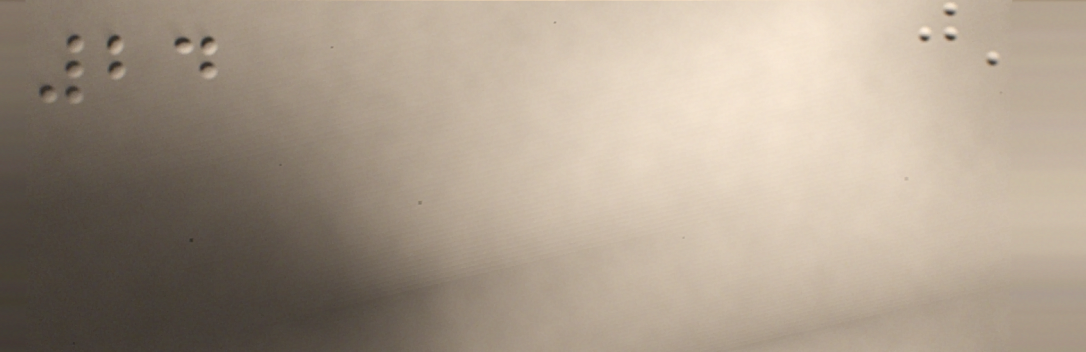24
